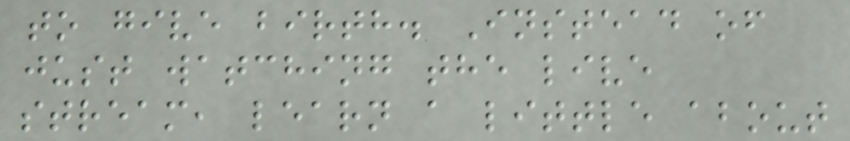to give birth. Instead of
just watching the live
stream, learn a little about
